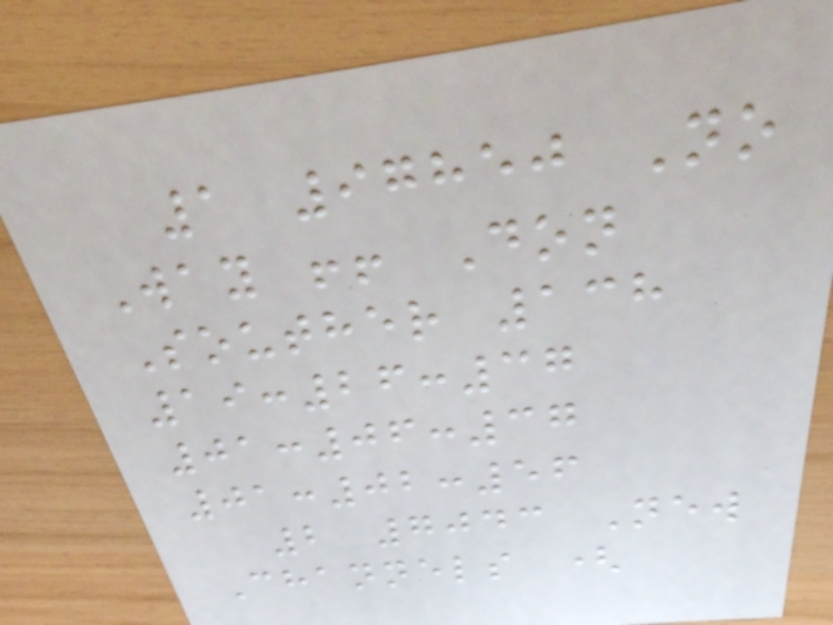1 97850 No
Way !! Don
Souther 138
19:26:37
01:06:37
01:02:56
2 7043 New
Channels (
